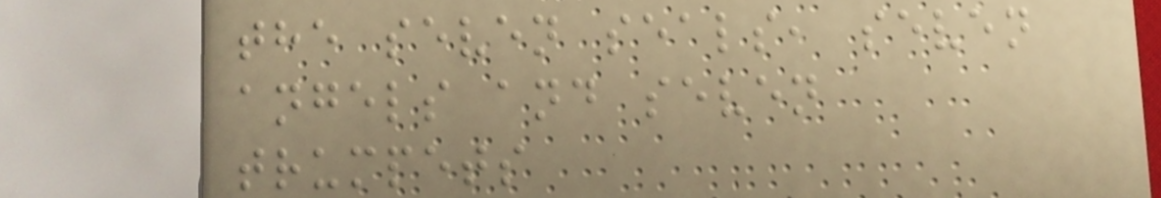the seven seals, seven
angels and seven
trumpets
